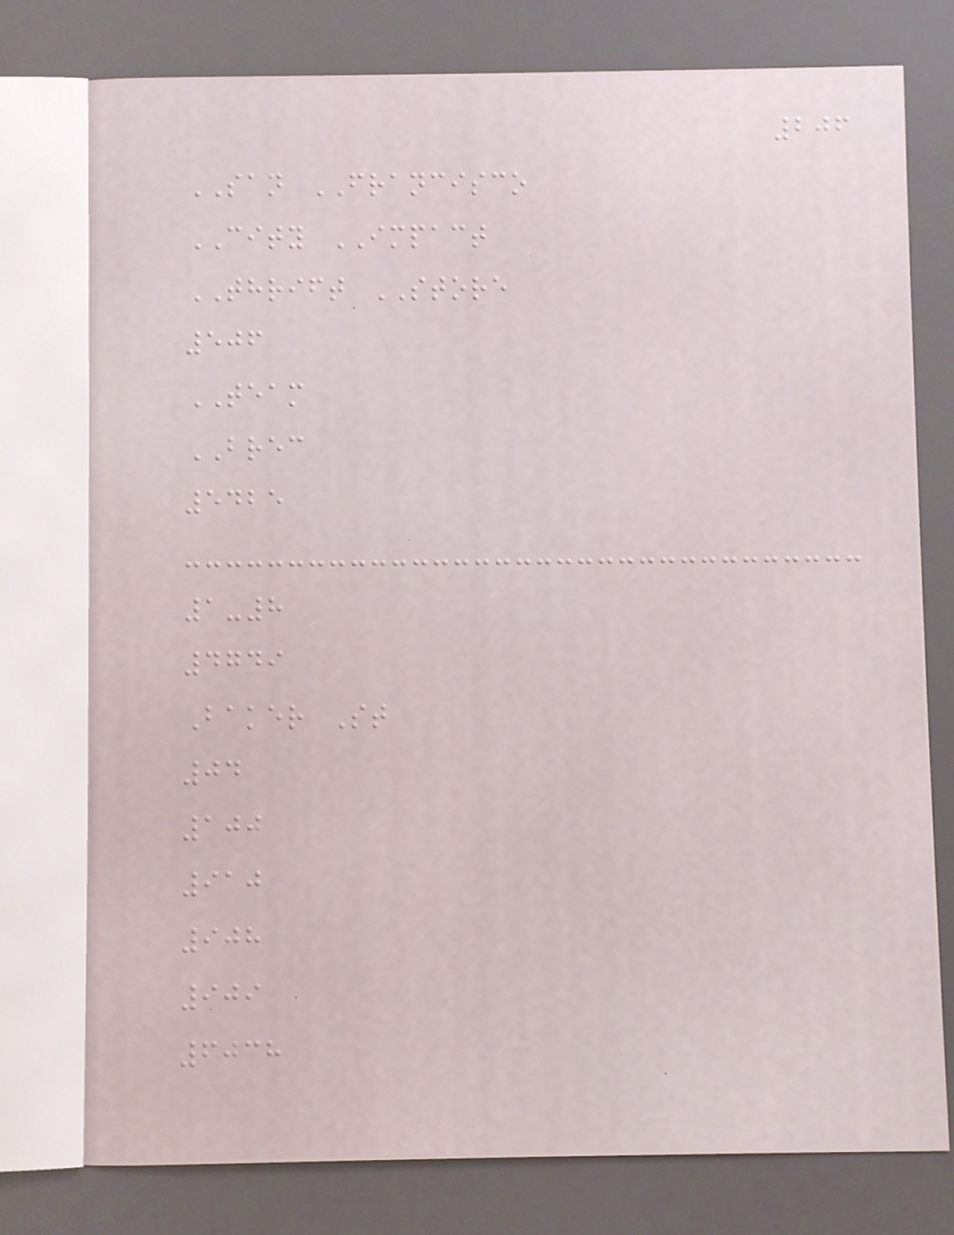206
SAN FRANCISCO
CITY IMPACT
THRIFT STORE
506
TEAM
BREC
5425
1-8
4749
Baker St
04
100
910
908
909
6038
